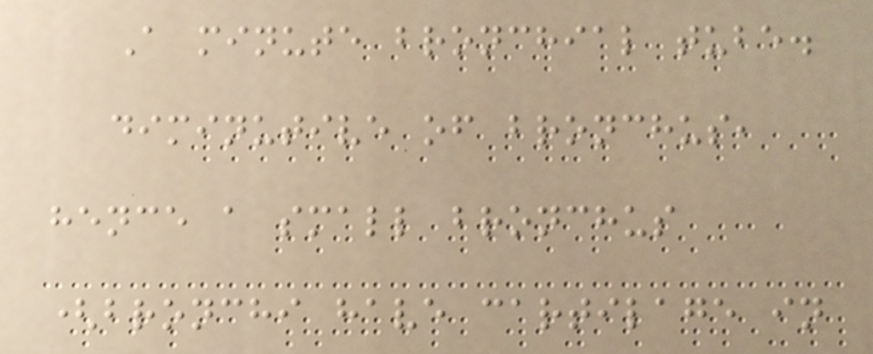A minute bronchial tube.
diminutive of bronchus,
hence a small bronchus
(bronchi have cartilage in
